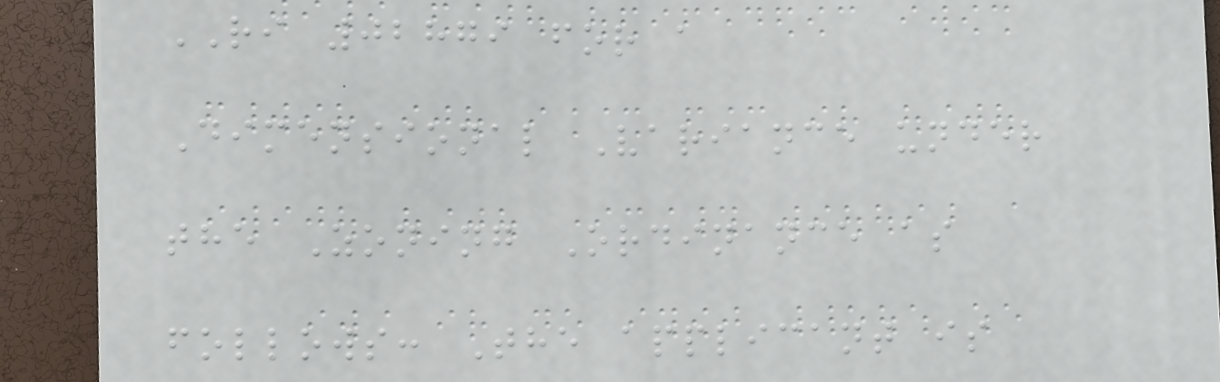RI 02879 for a
Dimensional Variance under
the Zoning Ordinance as
follows: The applicant is
